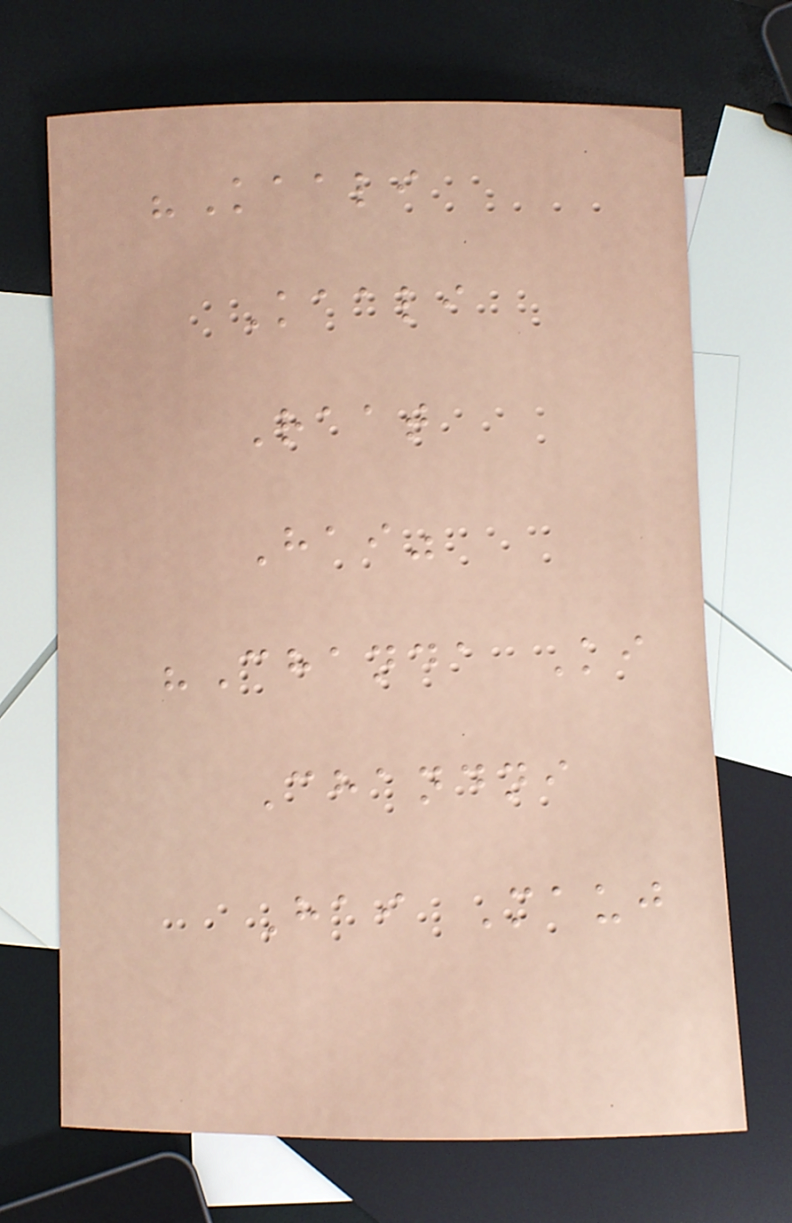"Kaali
Kaali
Raat
Hai"
"Chanda Ki
Chandni
Hai Mauj
